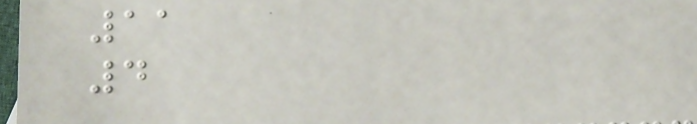11
4
